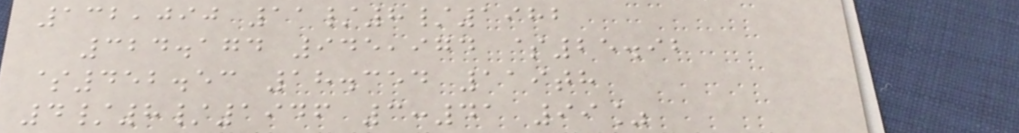132,090 11/8/1982
324.174 945,974 $25.92
$452.53 18.354 119th
4/8/1946 3:41 99%
